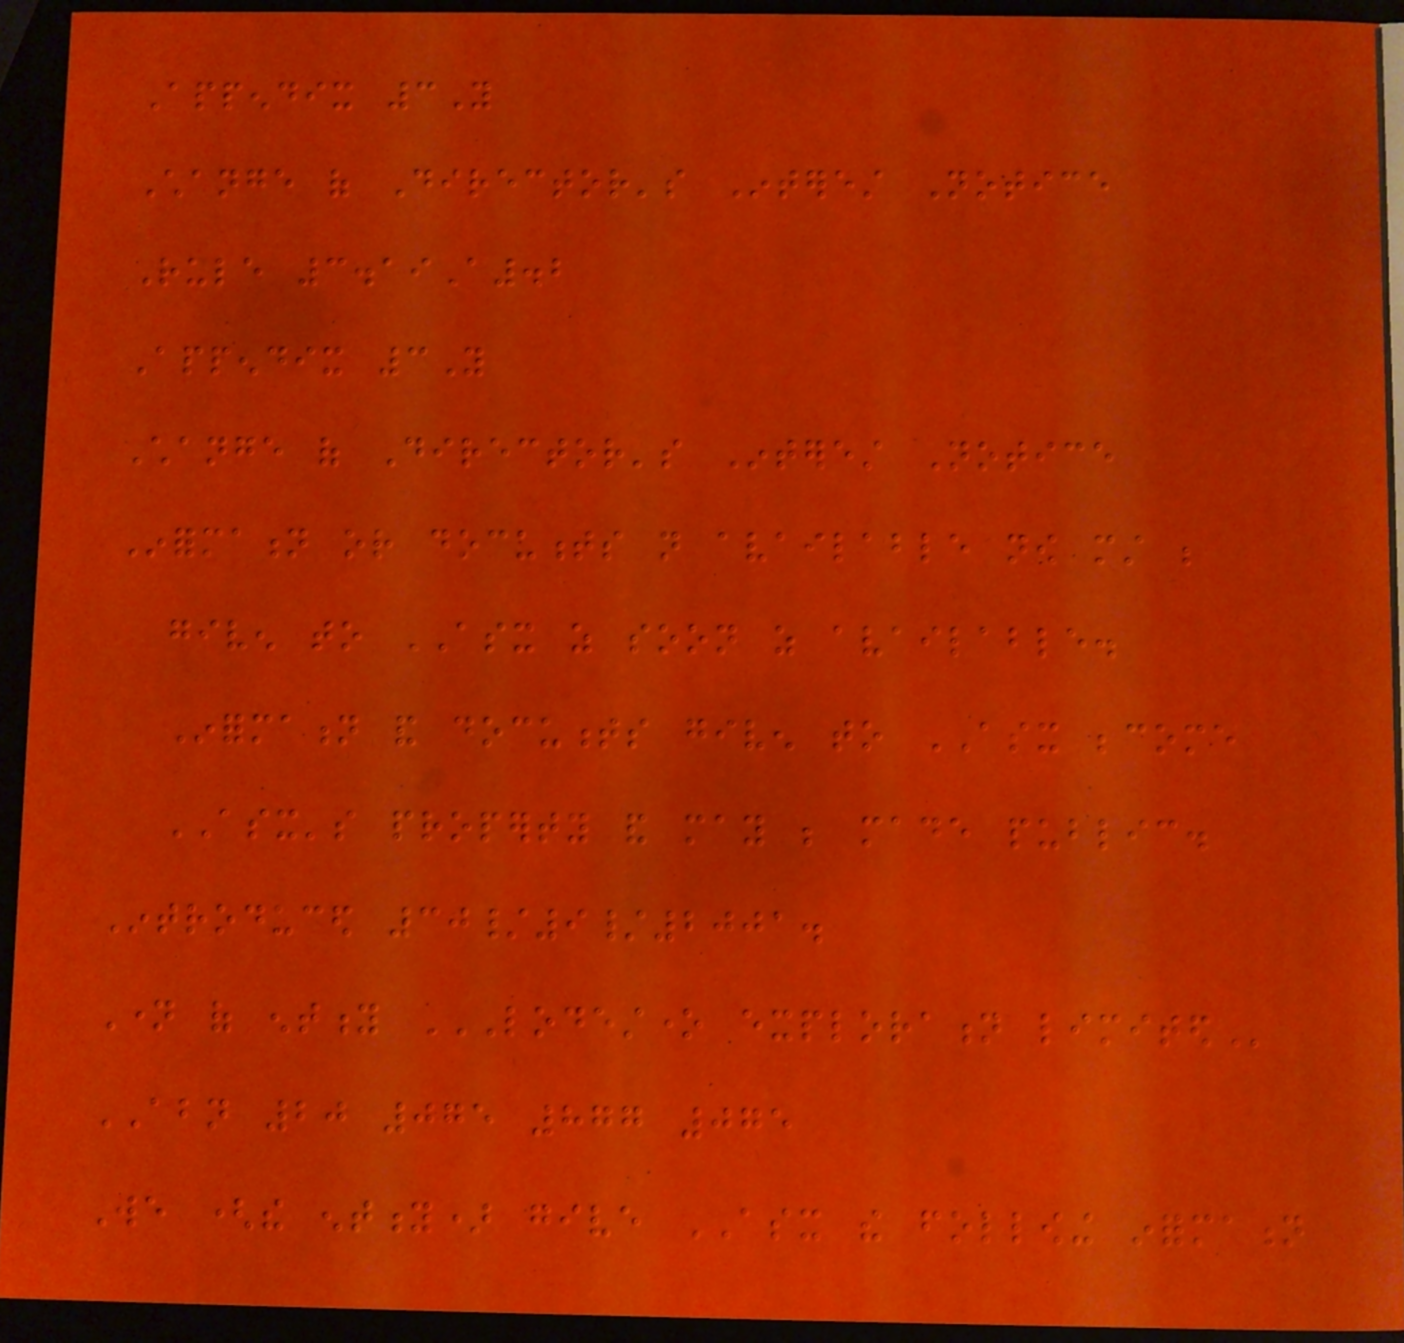Appendix 3Y
Change of Director's Interest Notice
Rule 3.19A.2
Appendix 3Y
Change of Director's Interest Notice
Information or documents not available now must be
given to ASX as soon as available.
Information and documents given to ASX become
ASX's property and may be made public.
Introduced 30/9/2001.
Name of entity LODESTONE EXPLORATION LIMITED
ABN 20 075 877 075
We (the entity) give ASX the following information
